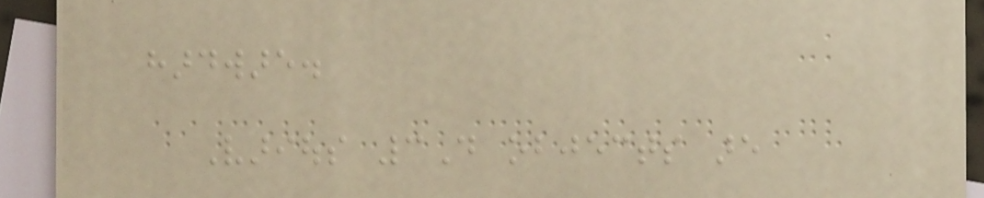hardware.
Various 3D objects are
